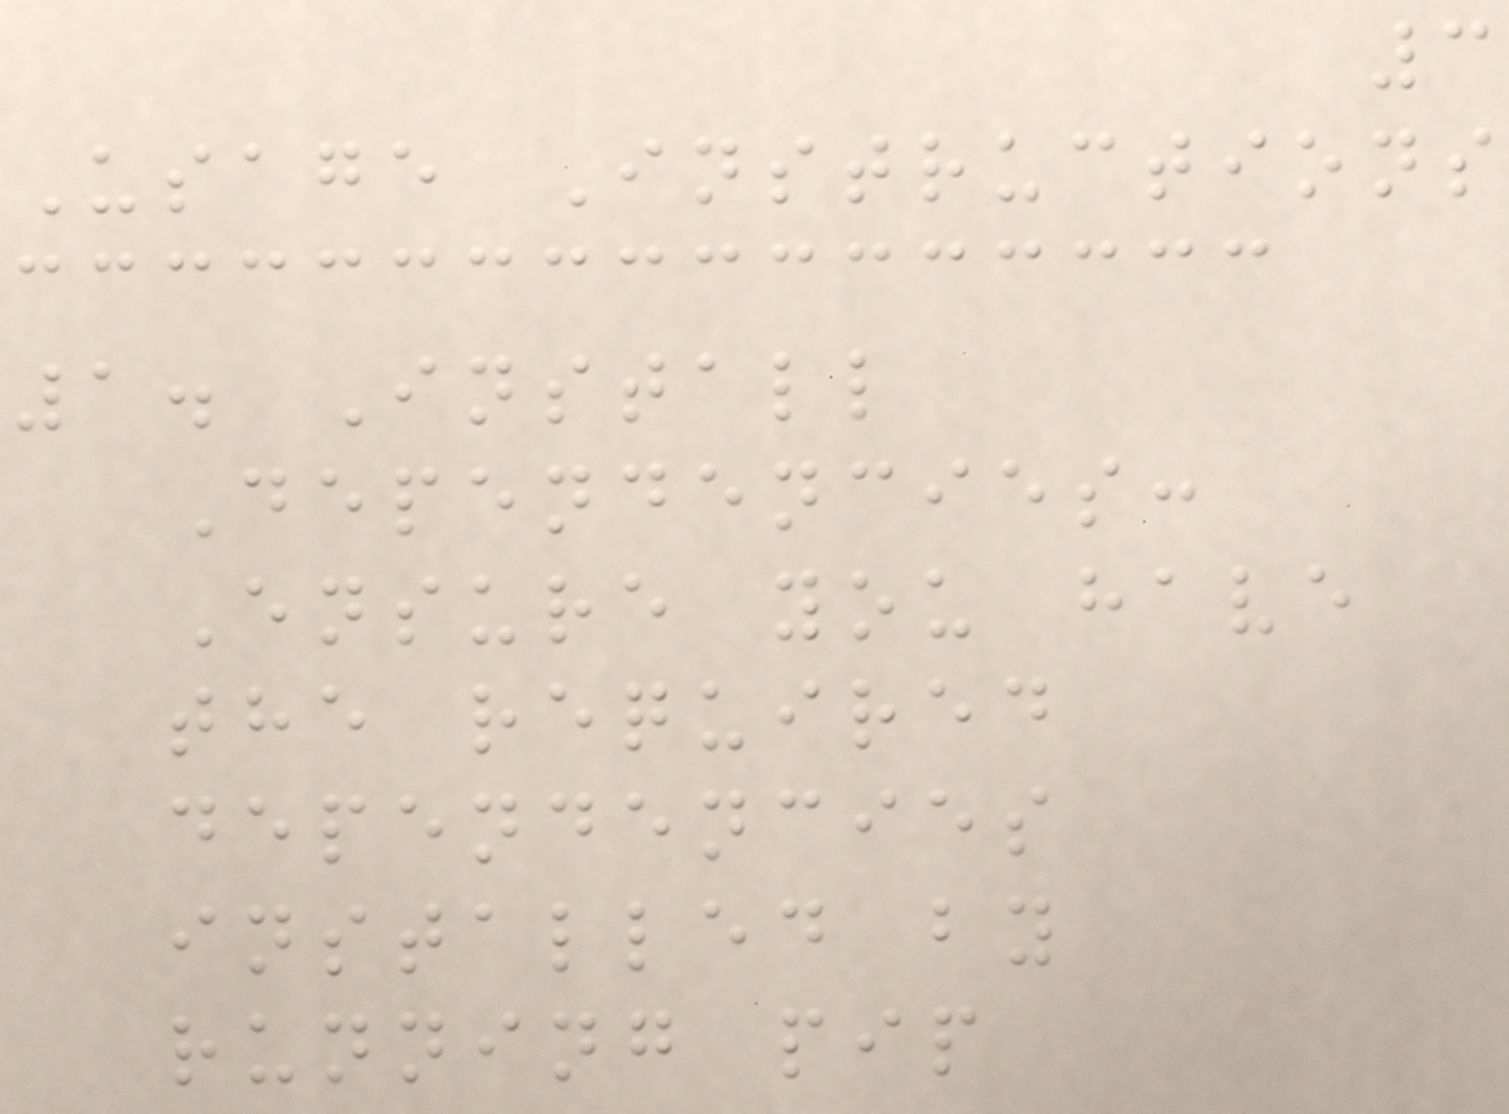3
Usage Instructions
1. Install
Dependencies:
Ensure you have
the required
dependencies
installed by
running pip
